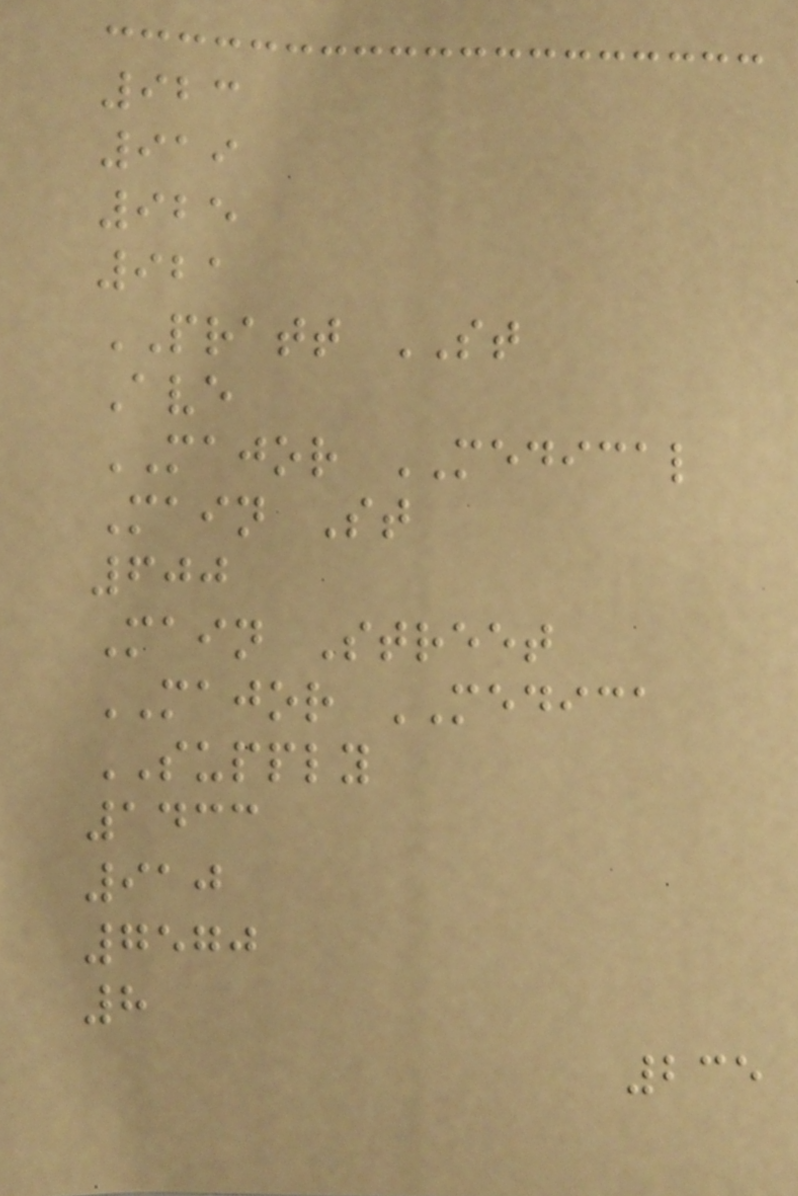923
919
925
921
PRATT ST
Ave
MAJOR MEDICAL
Main St
600
Main Street
MAJOR MEDICA
SUPPLY
1433
910
7570
8
235
